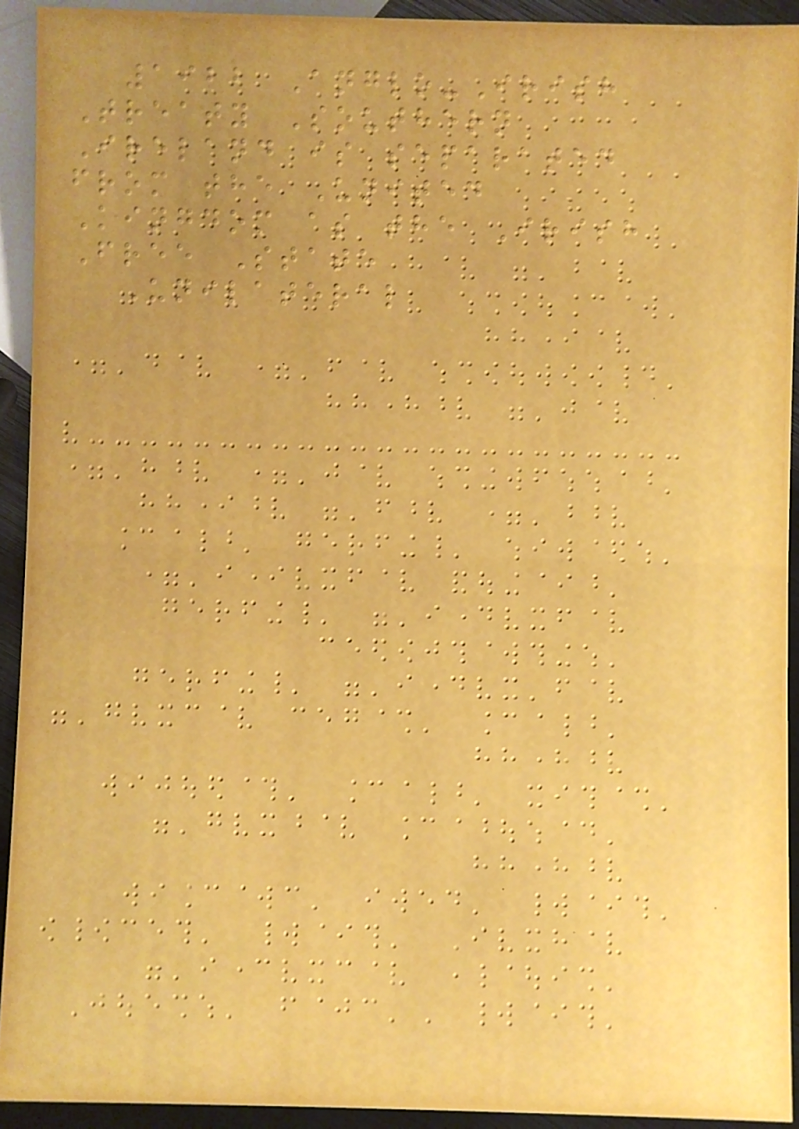1922 Anglo-Irish
Treaty Southern
Ireland is separated
from the United
Kingdom as the Irish
Free State
Unilateral
